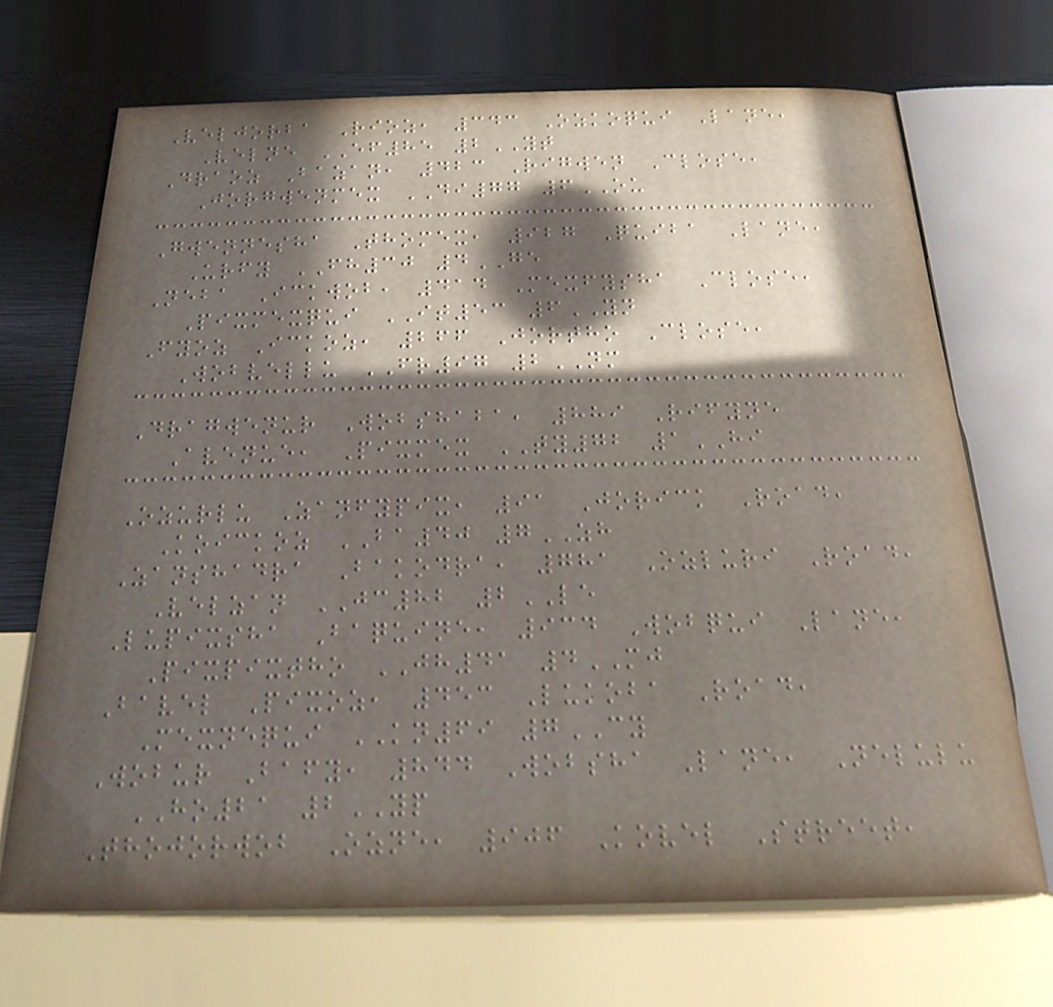Veljorba Rioz, 343 Ozkoqui Lane,
Velne EF85 2YT
Draoz Bazan, 423 Rigwen Close,
Jorgwenmex DI77 6OU
Gwennesha Thomex, 927 Quiba Lane,
Urfy FH30 4GE
Neba Ickwob, 414 Mexfysha Close,
Pixmexqui IT53 6YN
Fyoz Ickoz, 266 Jortho Close,
Wobvellu FR97 2NM
Dragwenur Wobshaba, 889 Rifyne
Avenue, Pixmex TY72 1HI
Ozurlu Zanfypix, 91 Jorick Road,
Koickoz BA40 7ZH
Zanshadra Bakodra, 781 Ozluri Road,
Velzan JC82 2LE
Lupixsha Baquine, 934 Wobqui Lane,
Pixpixtho JH41 4MJ
Bavel Pixoz, 453 Lukoba Road,
Mexnequi KN69 7CY
Wobur Bafy, 844 Wobsha Lane, Nelulu
HO21 2YP
Thojorwob Ozne, 906 Kovel Street,
